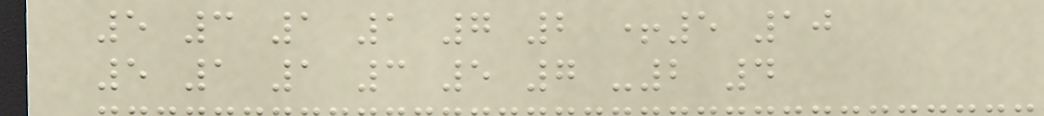5 3 1 1 7 2 +5 10
5 1 1 3 5 7 -2 4
